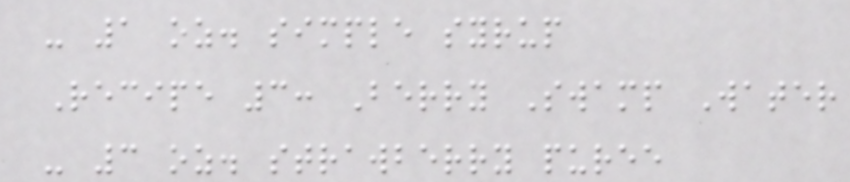- 1 oz. simple syrup
Recipe 3: Berry Swamp Water
- 3 oz. strawberry puree
